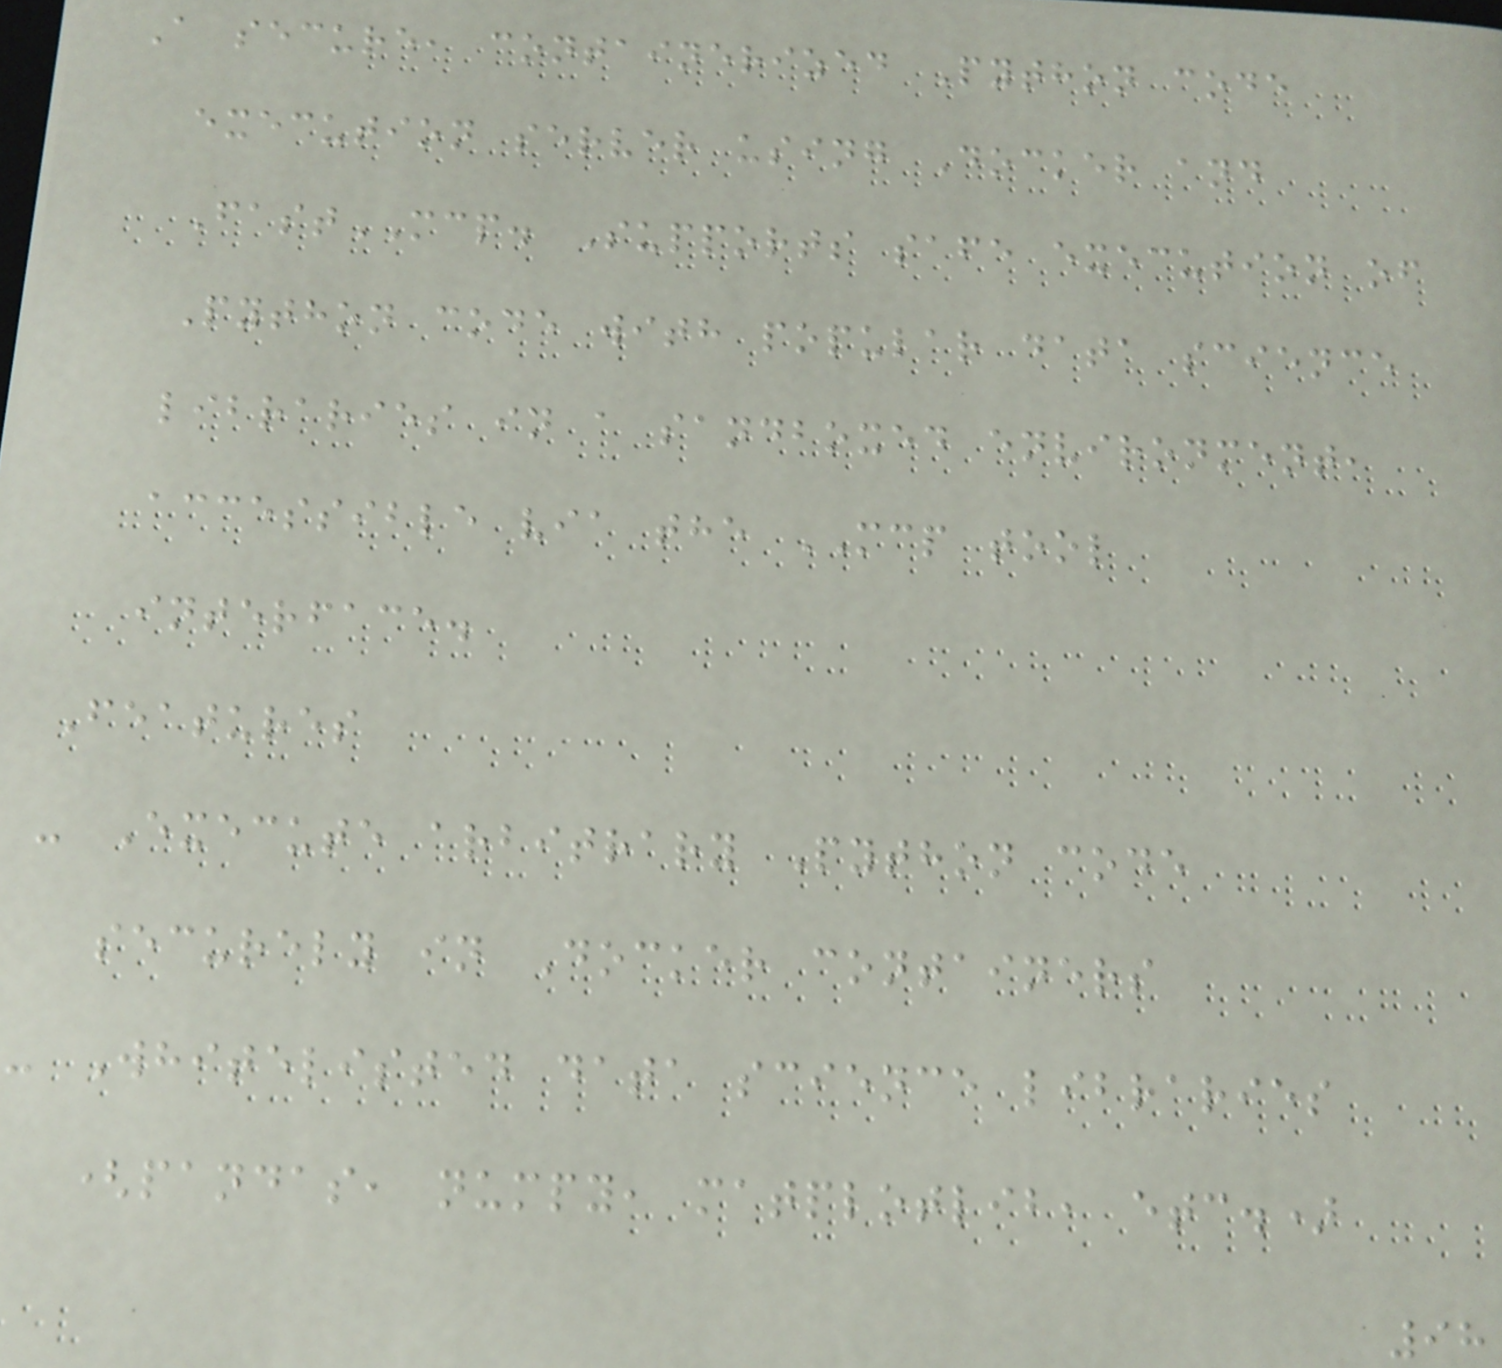A secure, containerized Python code
execution server using Docker and
FastMCP. Supports safe execution of
Python code with popular data science
libraries in a sandboxed environment,
accessible via the MCP tool
interface.
Features
- Execute arbitrary Python code
securely in Docker containers
- Whitelisted data science libraries
(pandas, numpy, matplotlib, etc.)
98
